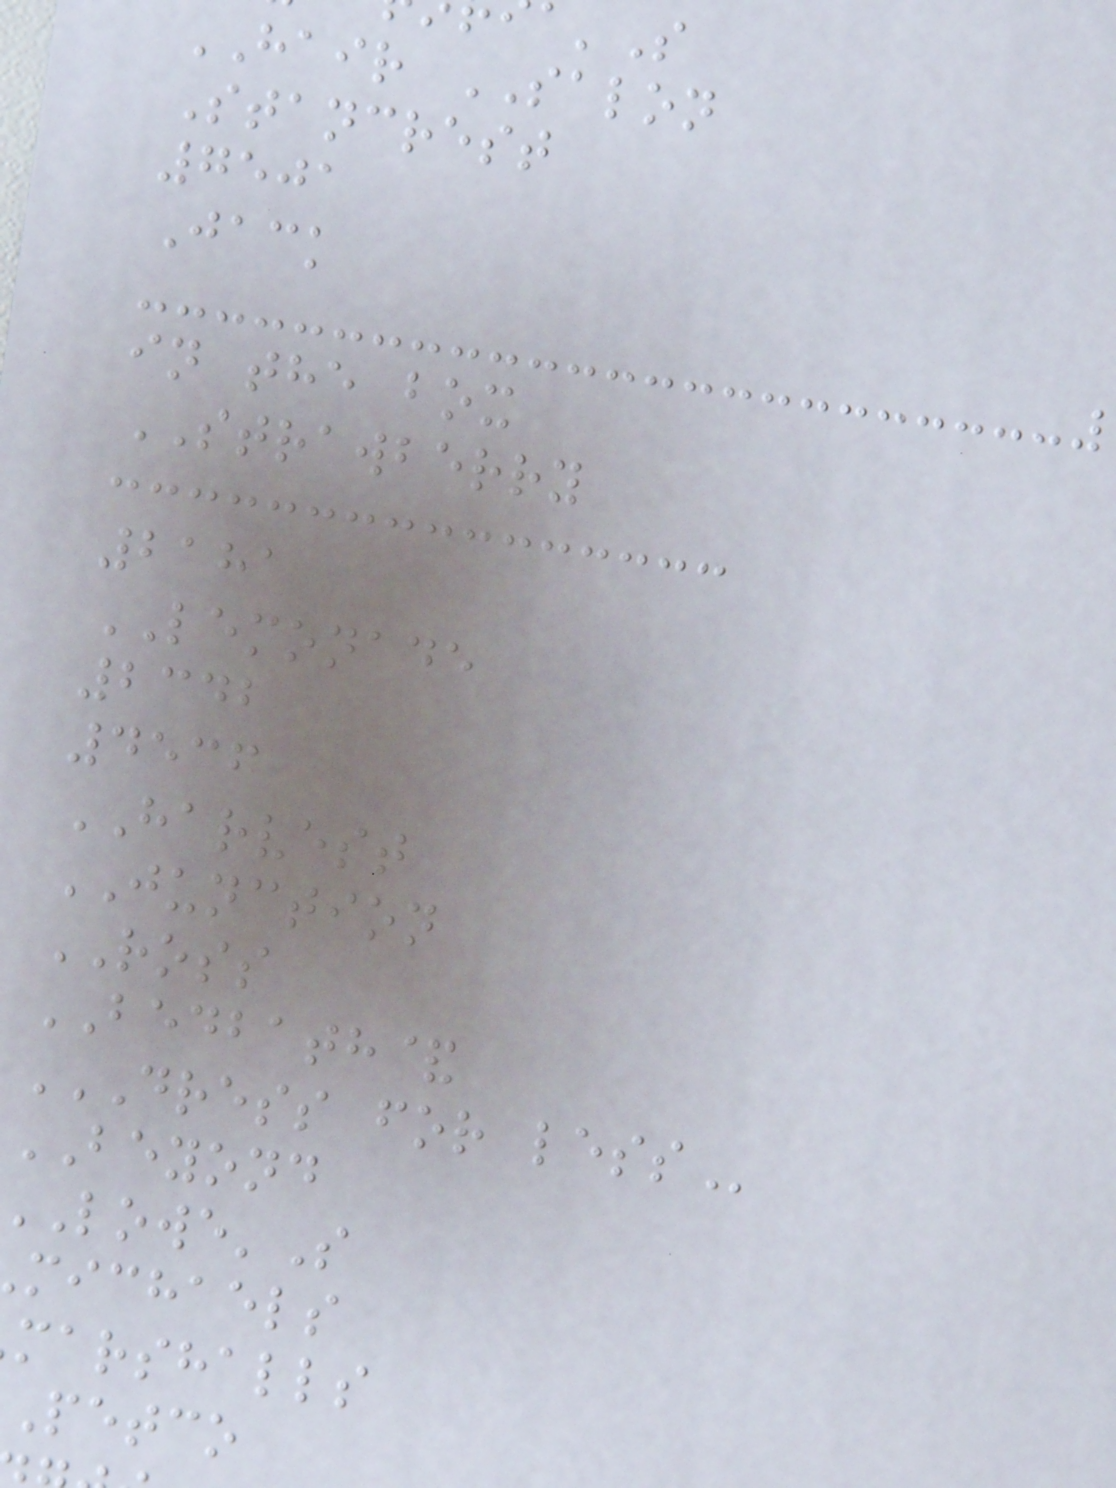HAIR SALON
Stancrest
7501
Jack
in the box
STRAWBERRY
2181
LEMONADE
2342
4536
HARVEST
JUNCTION
ROSS
BEDBATH&
DRESS FOR LESS
BEYOND
michaels
marshalls
petco
